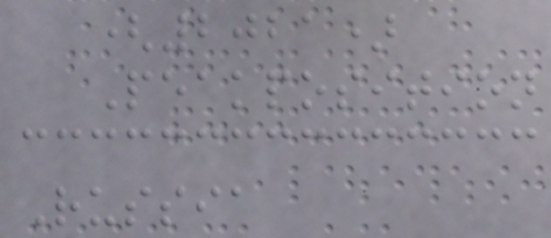(2021)
Peakposition
Russia
